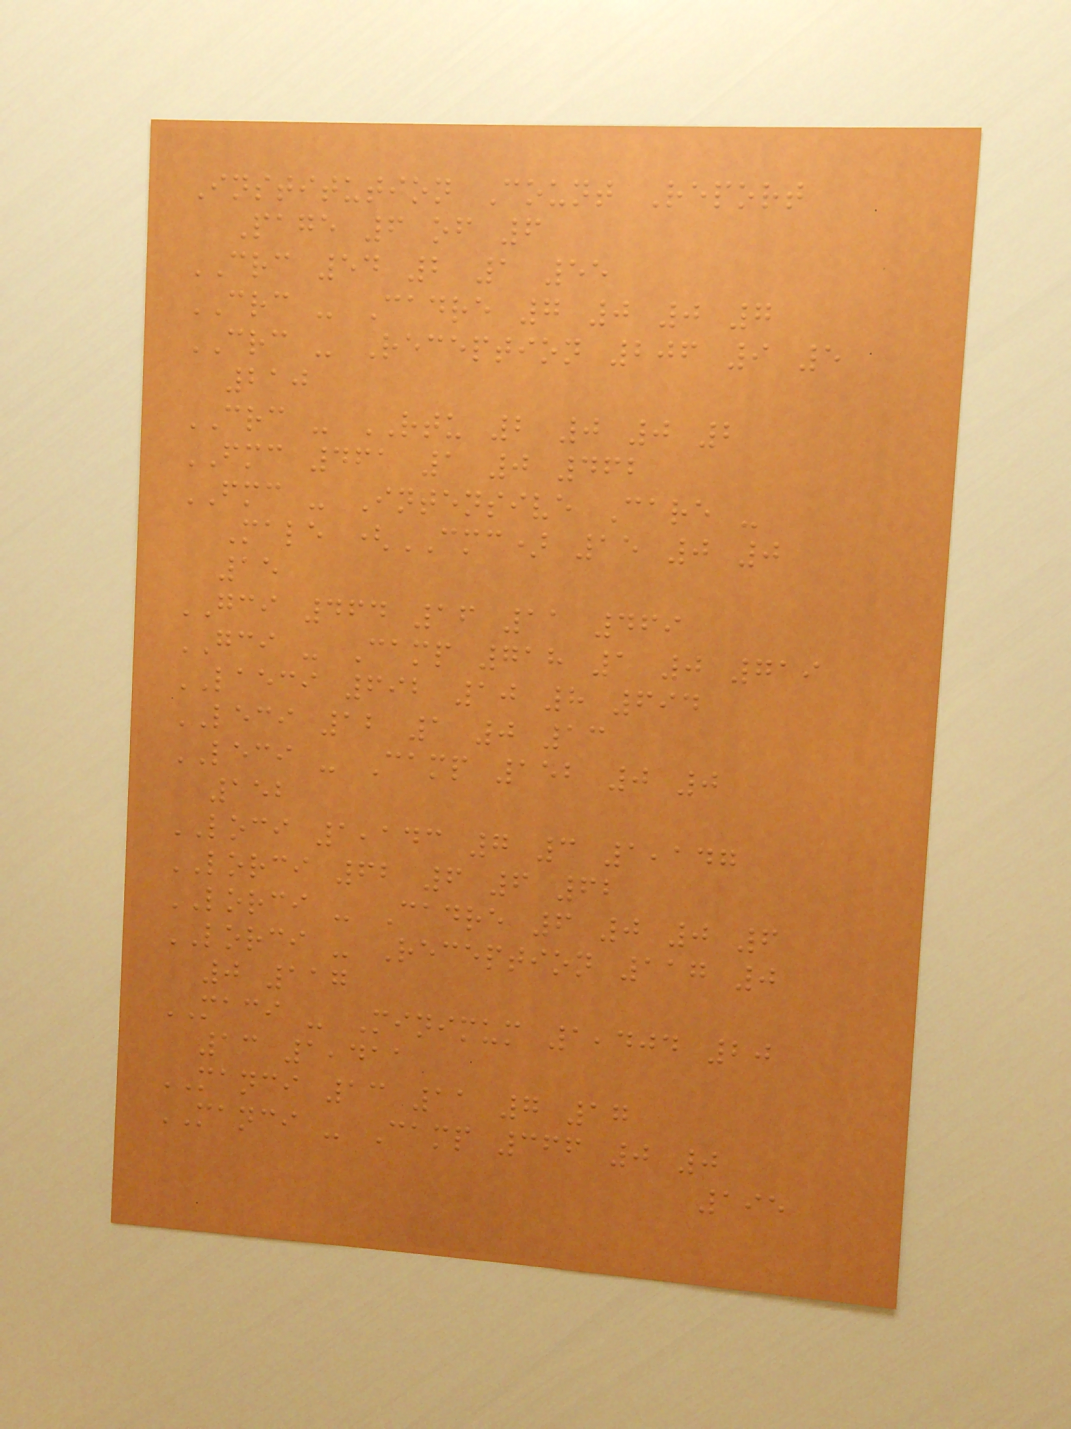Institution Count Report
Page 6 of 6
CRC 54 2 1 55
CRC - Cadre 7 0 0 7
CRC - Reception 206 9 5
210
CRC - RTU 2 0 0 2
FMC 461 1 0 462
FMC - Intensive Care -
Male (CMC) 15 0 0
15
GCI 464 16 11 469
GCI - Camp 718 1 0 719
LAECI 692 10 8 694
LECI 12 1 0 13
LECI - Camp 152 0 0
152
LOCI 1,143 7 3 1,147
LORCI 62 6 6 62
LORCI - Cadre 6 0 0 6
LORCI - Reception 117 0
0 117
MACI - Minimum 1,404 20
13 1,411
MANCI 13 11 7 17
MANCI - Camp 366 0 0
195
